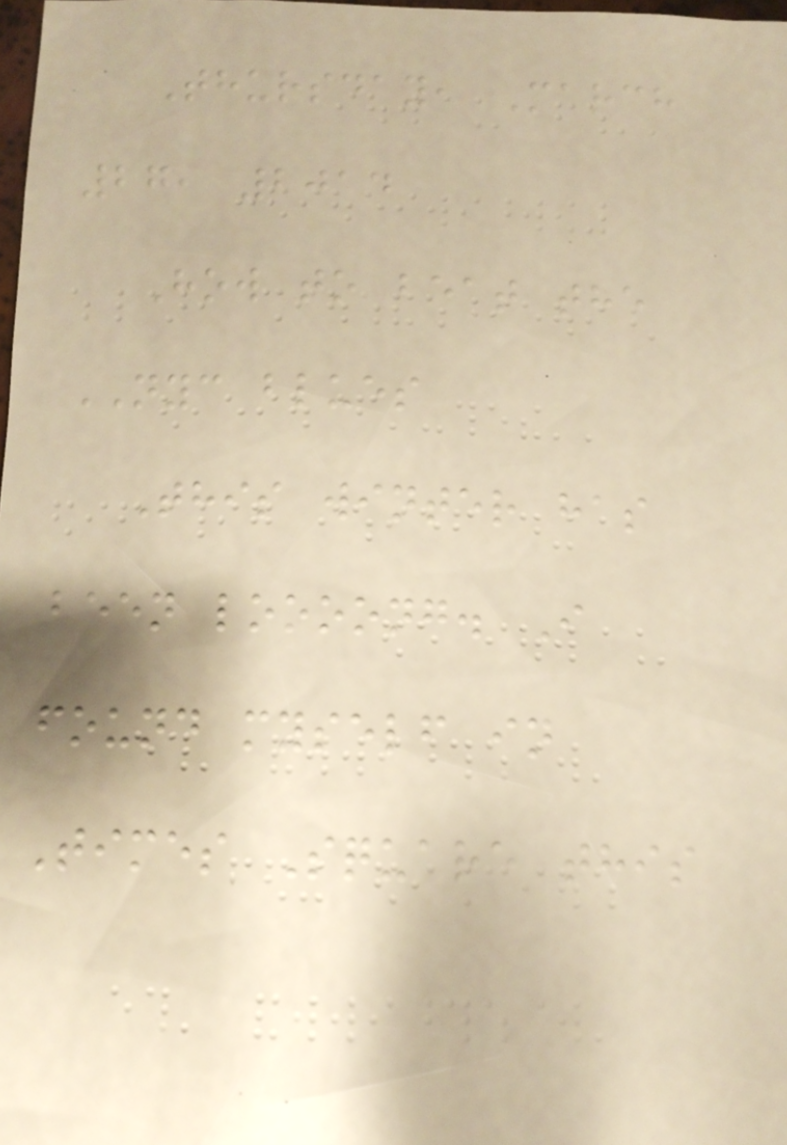Thursday, March
27, 2014
How to beat the
NYC blues
This winter has
been loooong. I
found myself in
Times Square this
